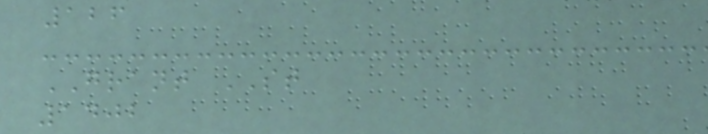126
GRANT ST
1402
